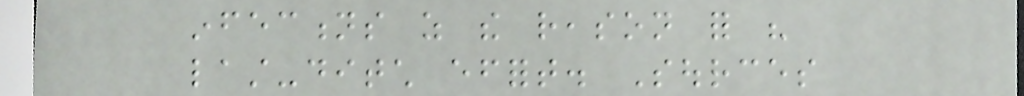infections as the reason for his
last-ditch effort. Sources
